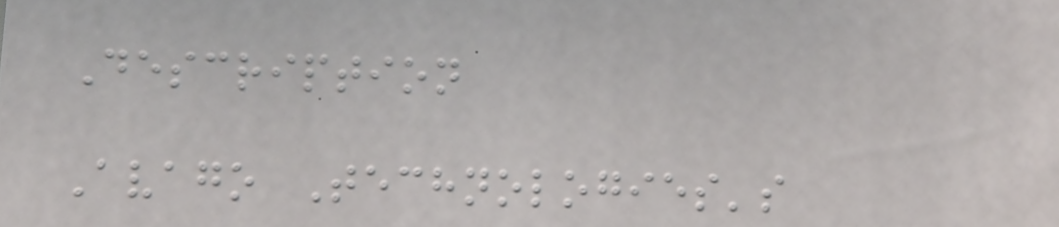Description
Avago Technologies's
